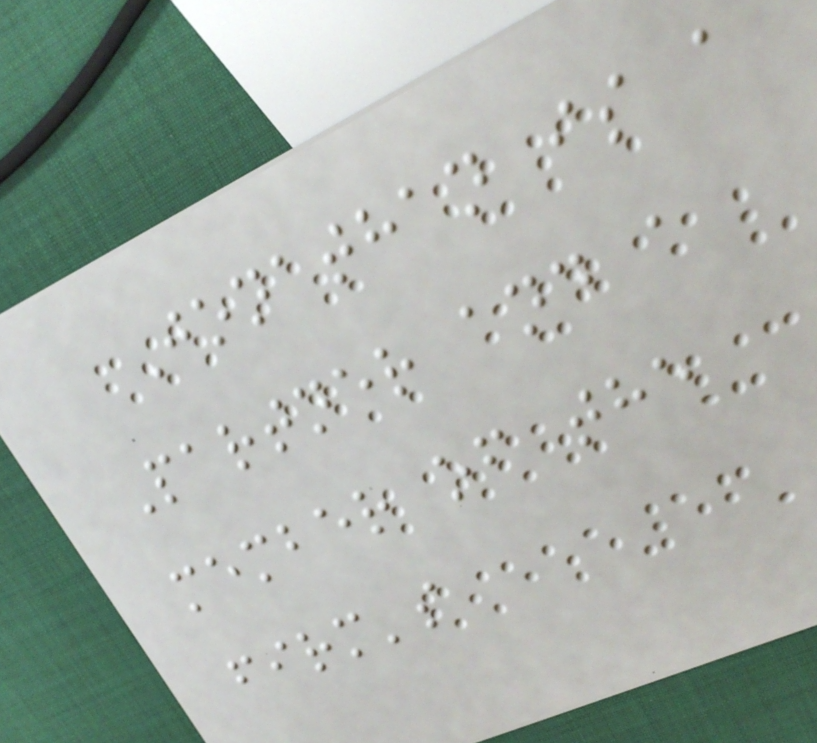Jonathan is a
Partner and a
member of the
firm's
